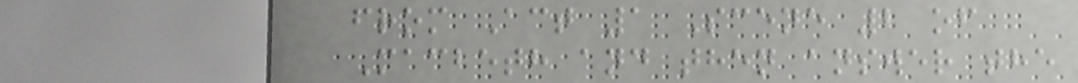from Act 1 Scene 2 of
Macbeth and then answer the
